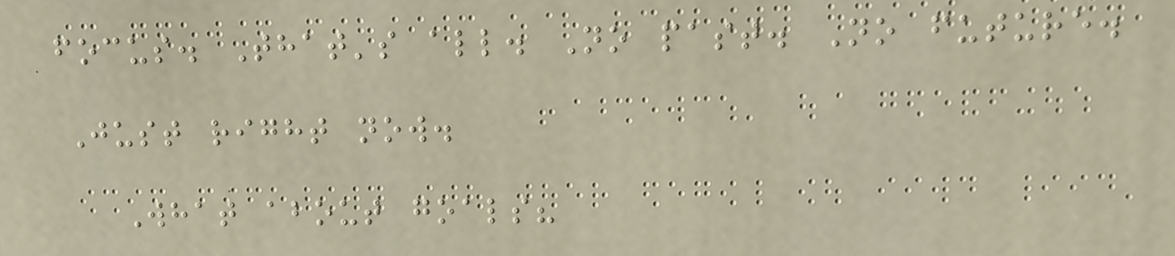focus. That's all. No past. No future.
Just right now.
What about goals?
